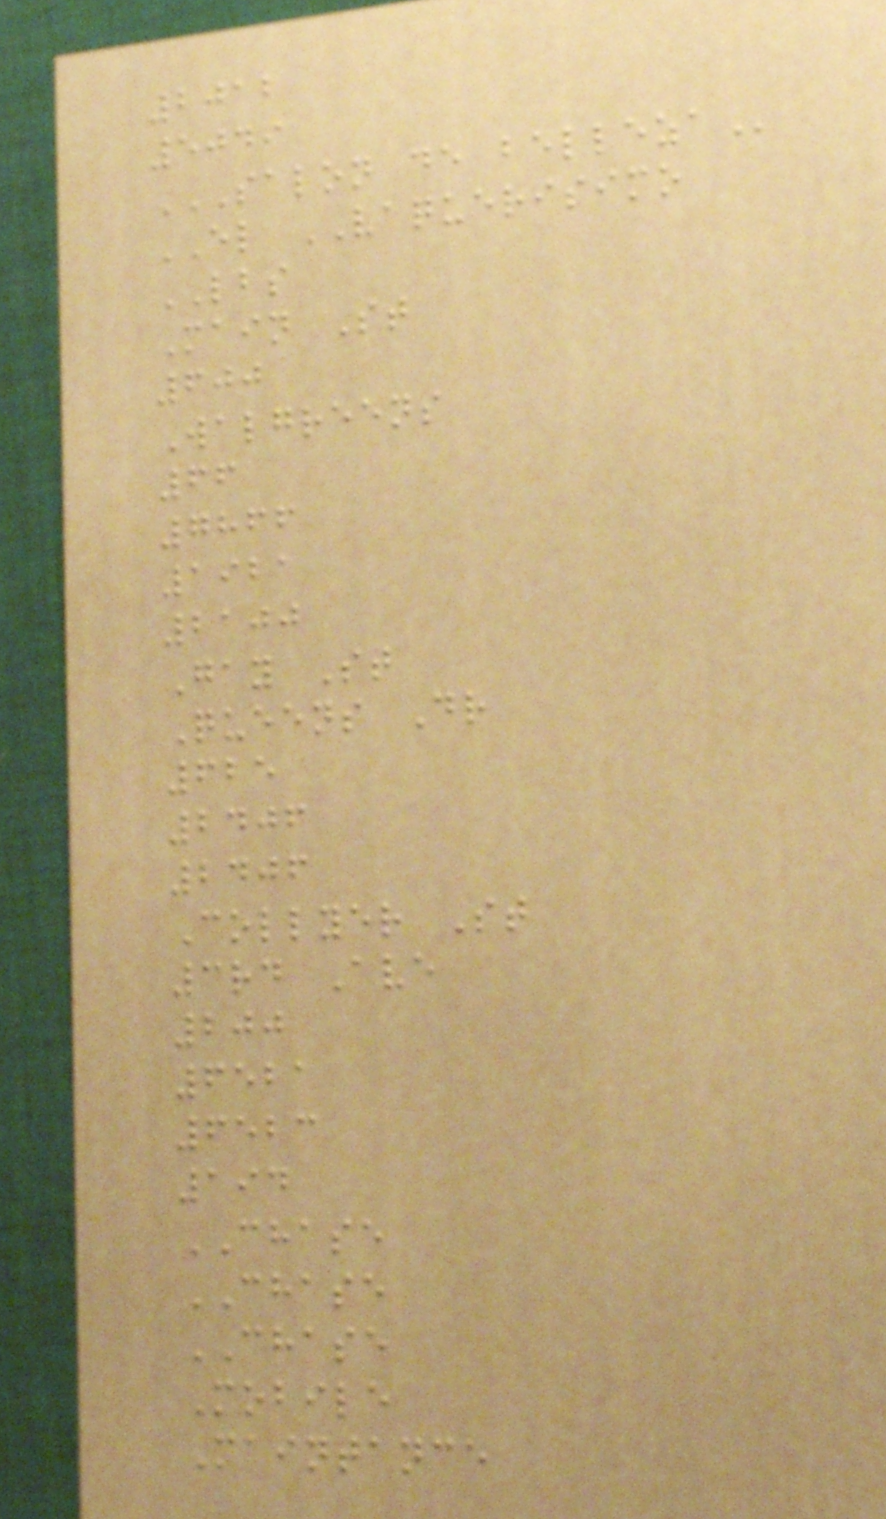2012
5049
SALON DE BELLEZA
EL VAQUERISIMO
LBS
Main St
600
Walgreens
66
7866
1921
2100
Gay St
Queens Dr
625
2406
2406
Collyer St
3rd Ave
200
6521
6523
194
CHASE
CHASE
CHASE
Mobile
Maintance
